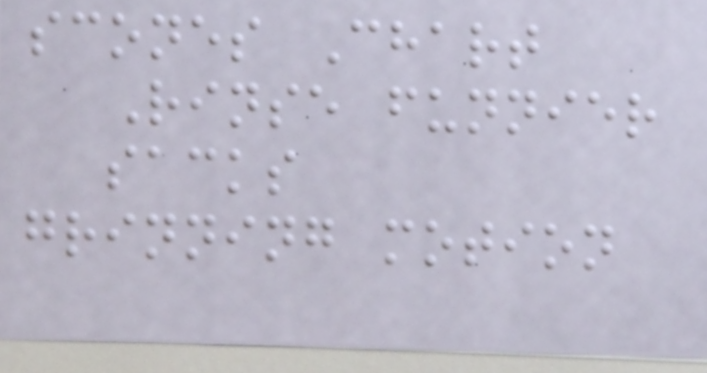scones Chart
Rinse funnier
sacks
grinning motion
